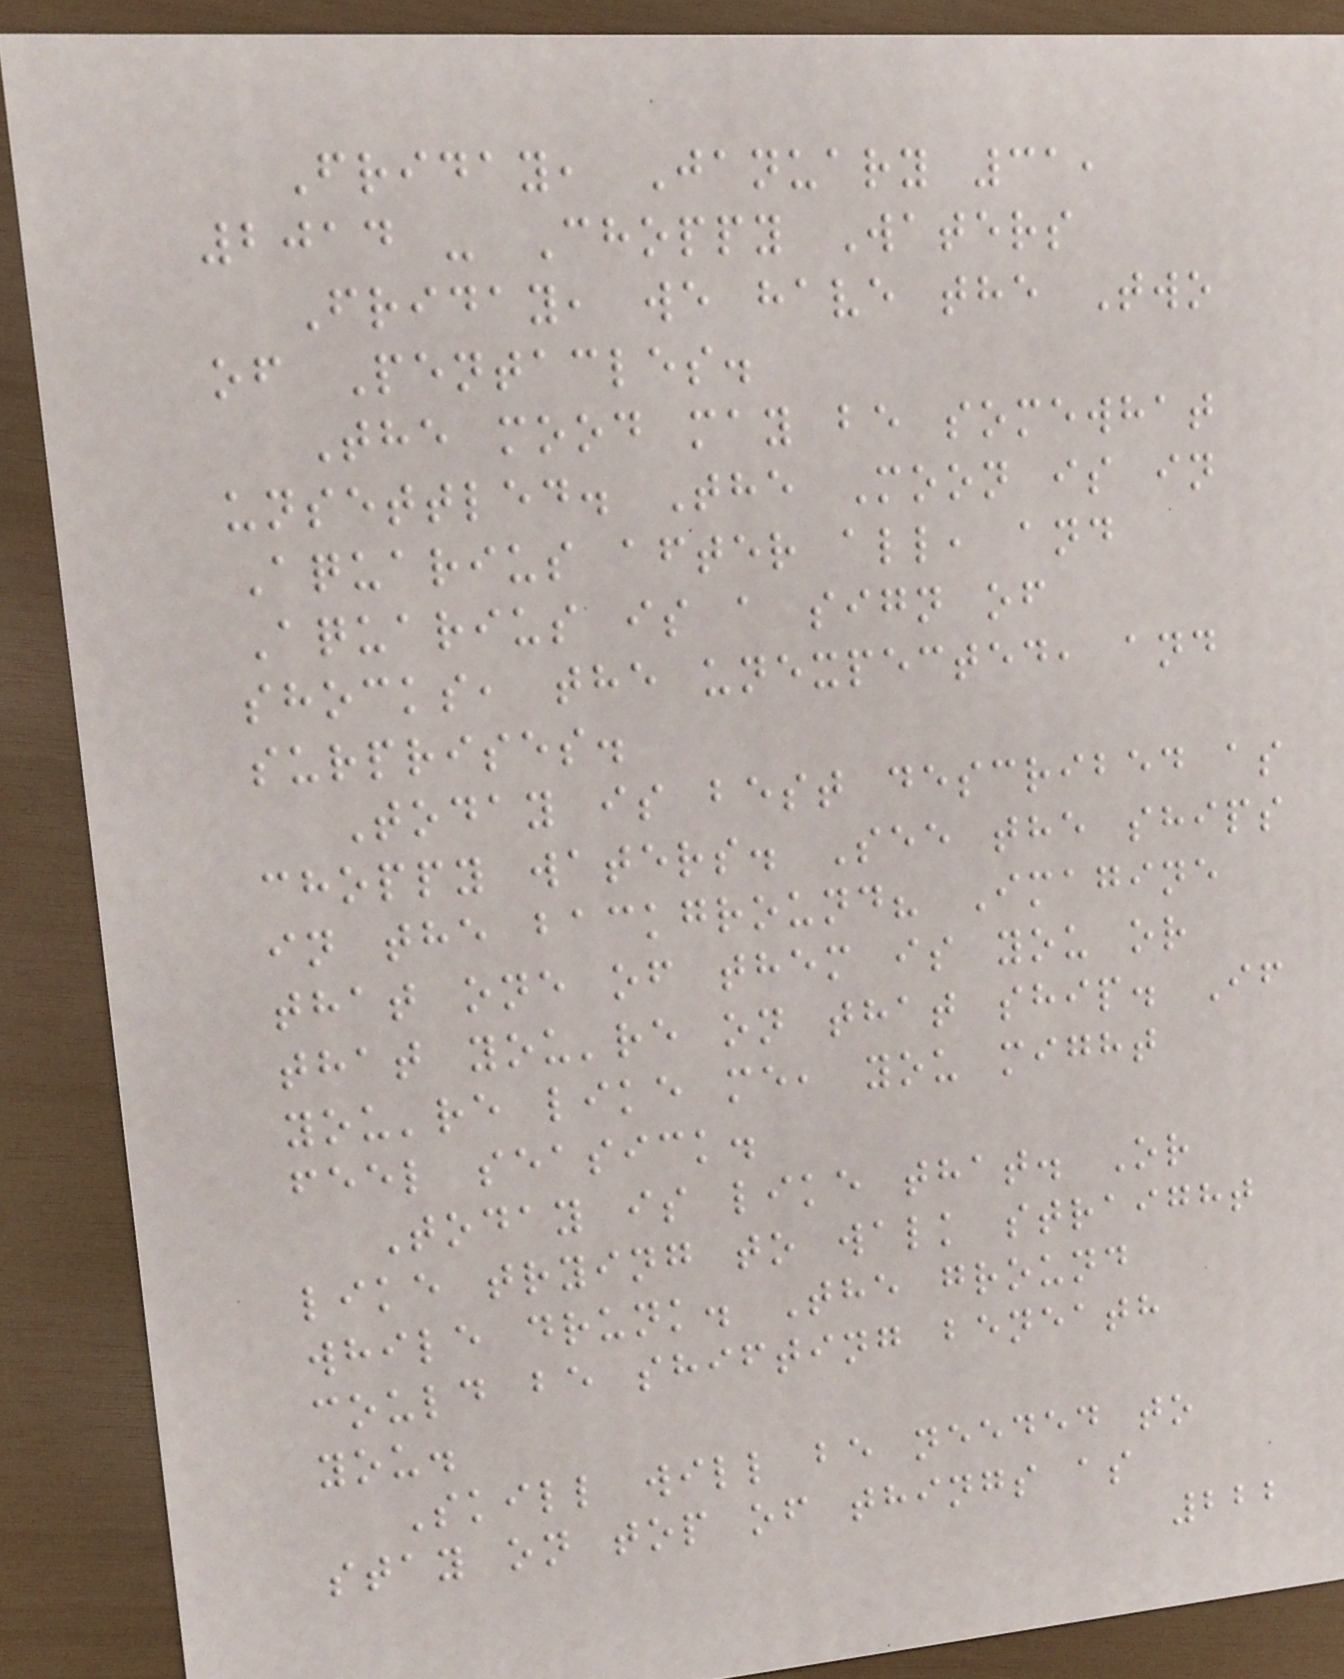Friday, January 31,
2014 - Choppy Waters
Friday, we have the Two
of Pentacles.
The mood may be somewhat
unsettled. The Moon is in
Aquarius after all, and
Aquarius is a sign of
shocks, the unexpected, and
surprises.
Today is best described as
choppy waters. See the ships
in the background? Imagine
that one of them is you or
that you're on that ship. If
you're like me, you might
feel seasick.
Today is like that. Or
like trying to walk straight
while drunk. The ground
could be shifting beneath
you.
Skill will be needed to
stay on top of things as
222
